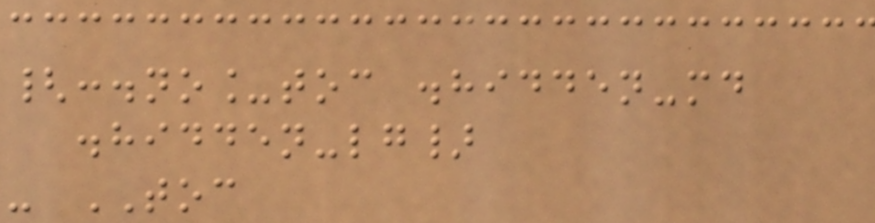{:.no_toc .hidden-md
.hidden-lg}
- TOC
